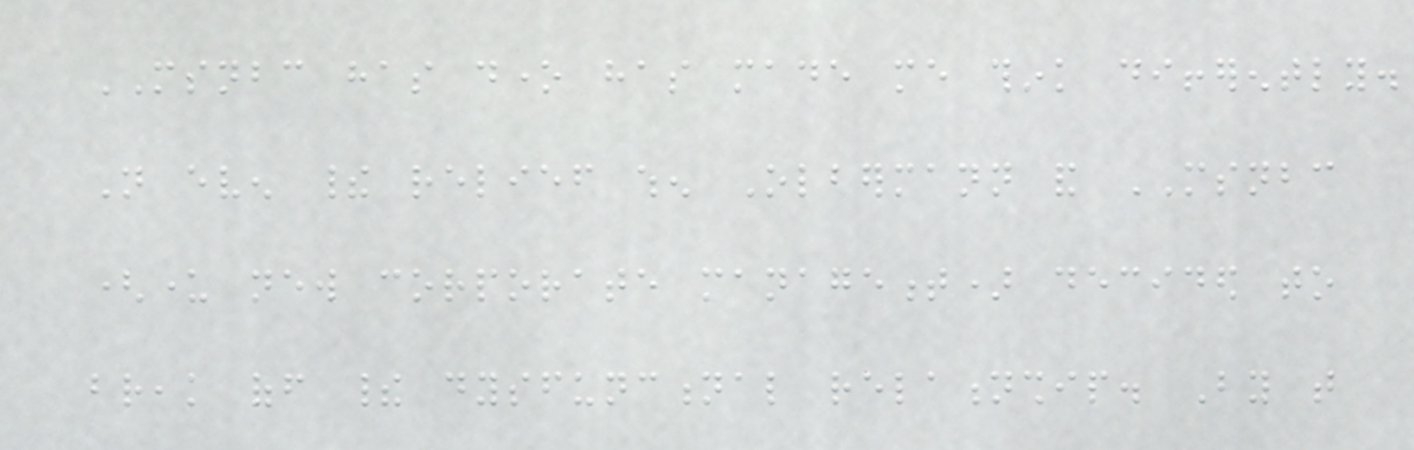MSNBC has done has made me think differently.
Not even their relief when Olbermann and MSNBC
(under new corporate management) decided to
break off their dysfunctional relationship. By that
